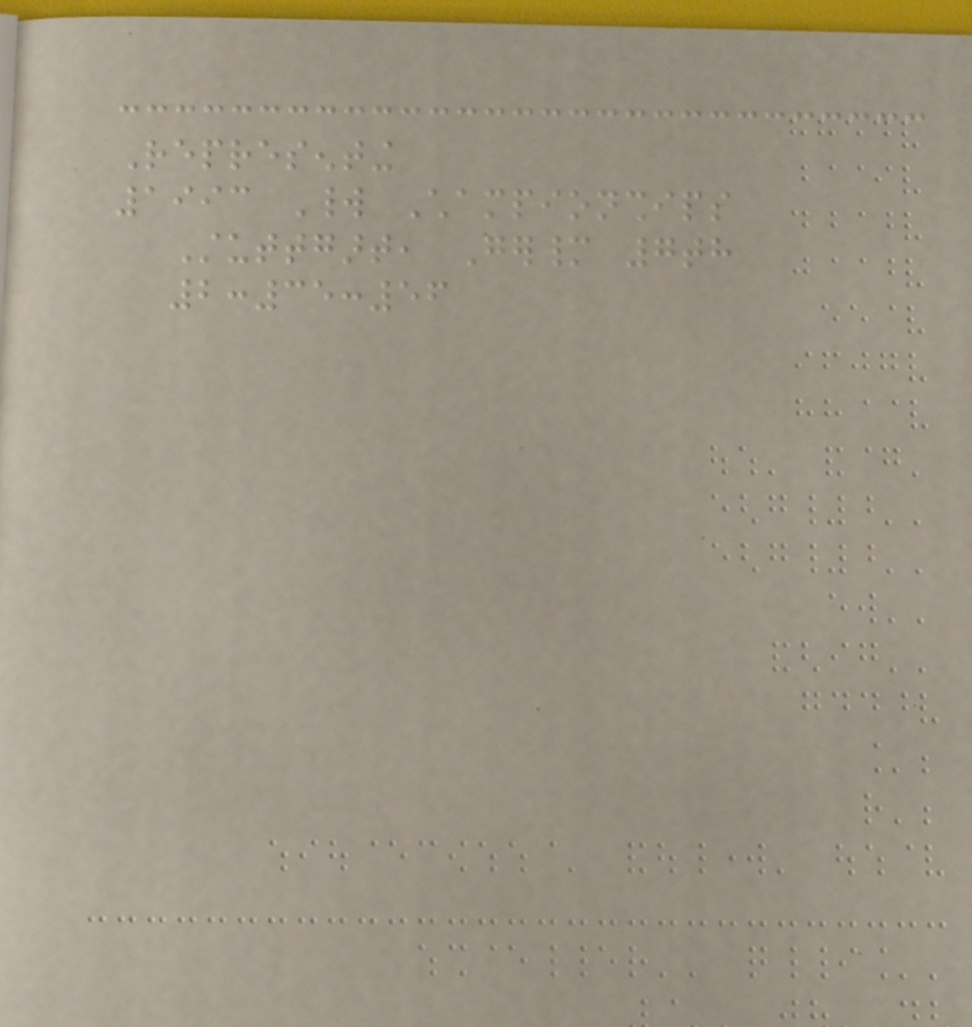Representing
1993 World Championships
Stuttgart, Germany 7th
2:35:56
